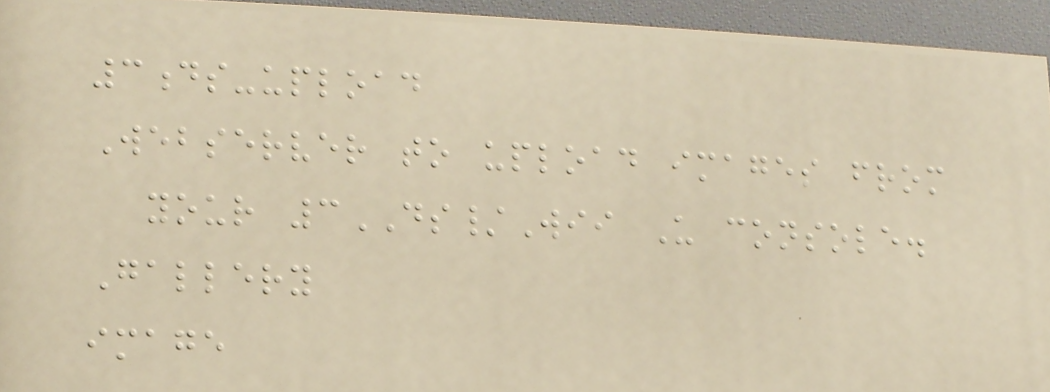3ds-upload
Webserver to upload images from
your 3DS/Wii U console.
Gallery
image
